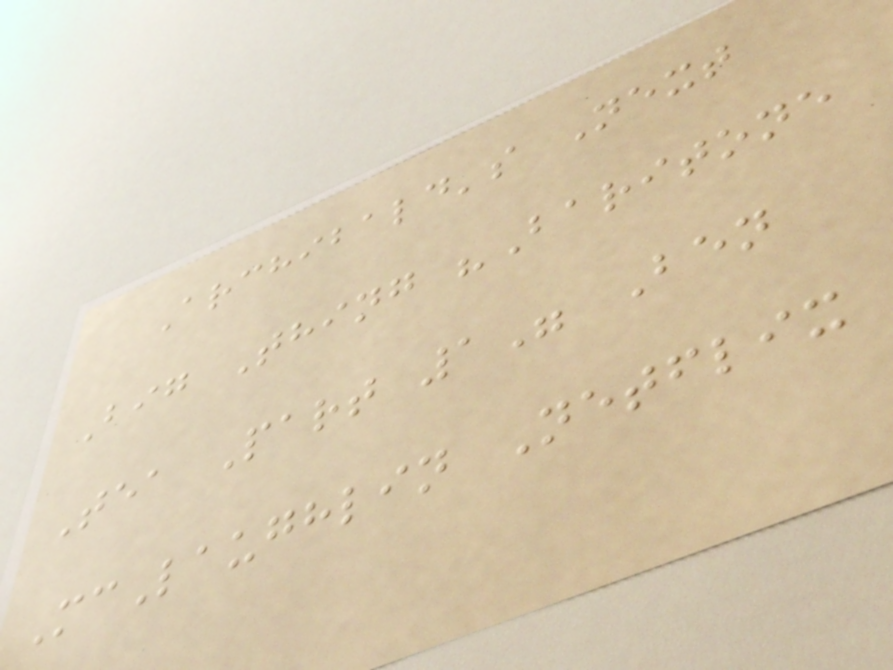Archibald's Next
Big Thing "Baritone
Tea Part 1" Ben
McLaughlin Netflix
